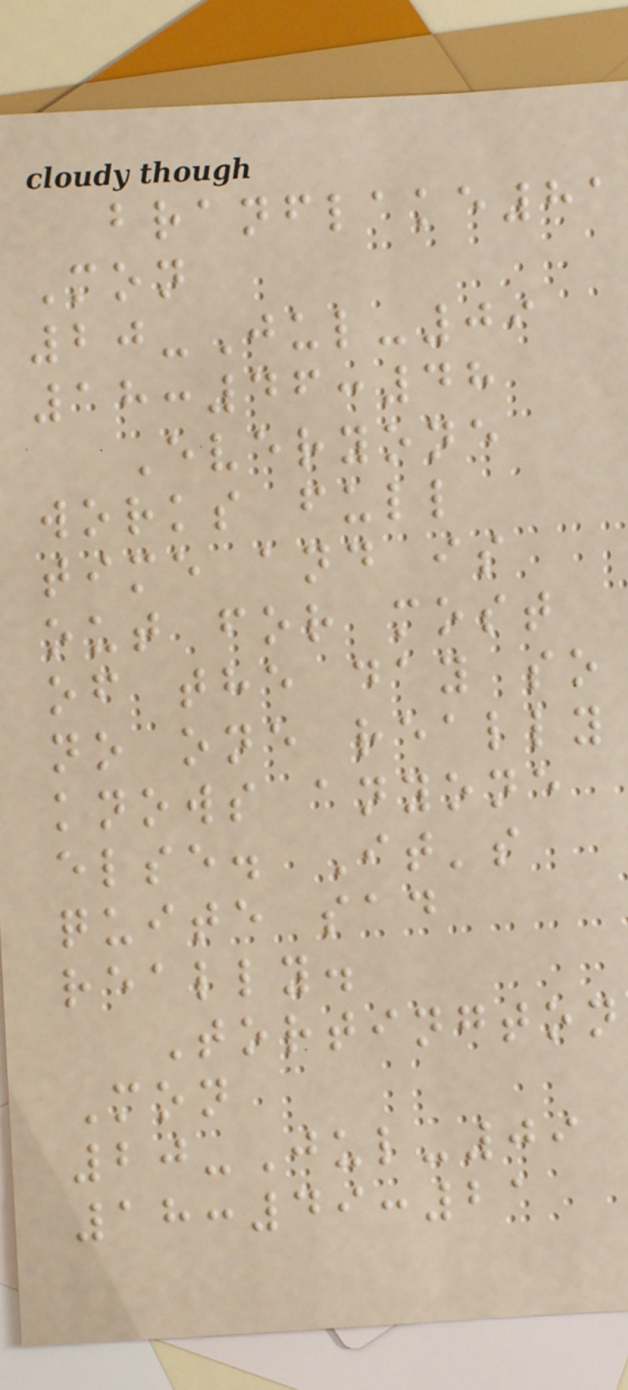branflake81
Mon
20-Jul-09
18:46:48
Everyone
works full
time and is
out for most
of the day so
no one really
knows anyone
else. It's
quite sad
really.
Tortington
Mon
20-Jul-09
18:49:21
